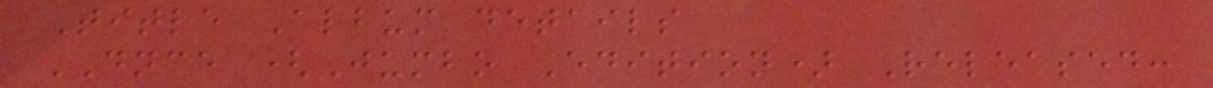Title Album details
DNCE (Jumbo Edition) Released:
